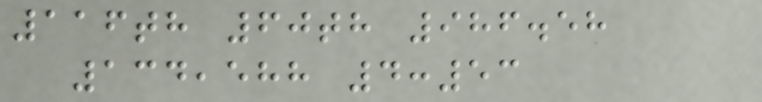116th 60th 986.58
134,588 4:53
